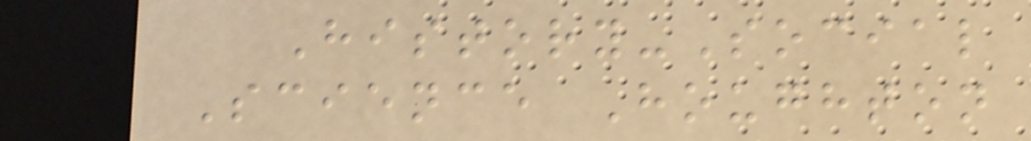History-Social
Science Houghton
